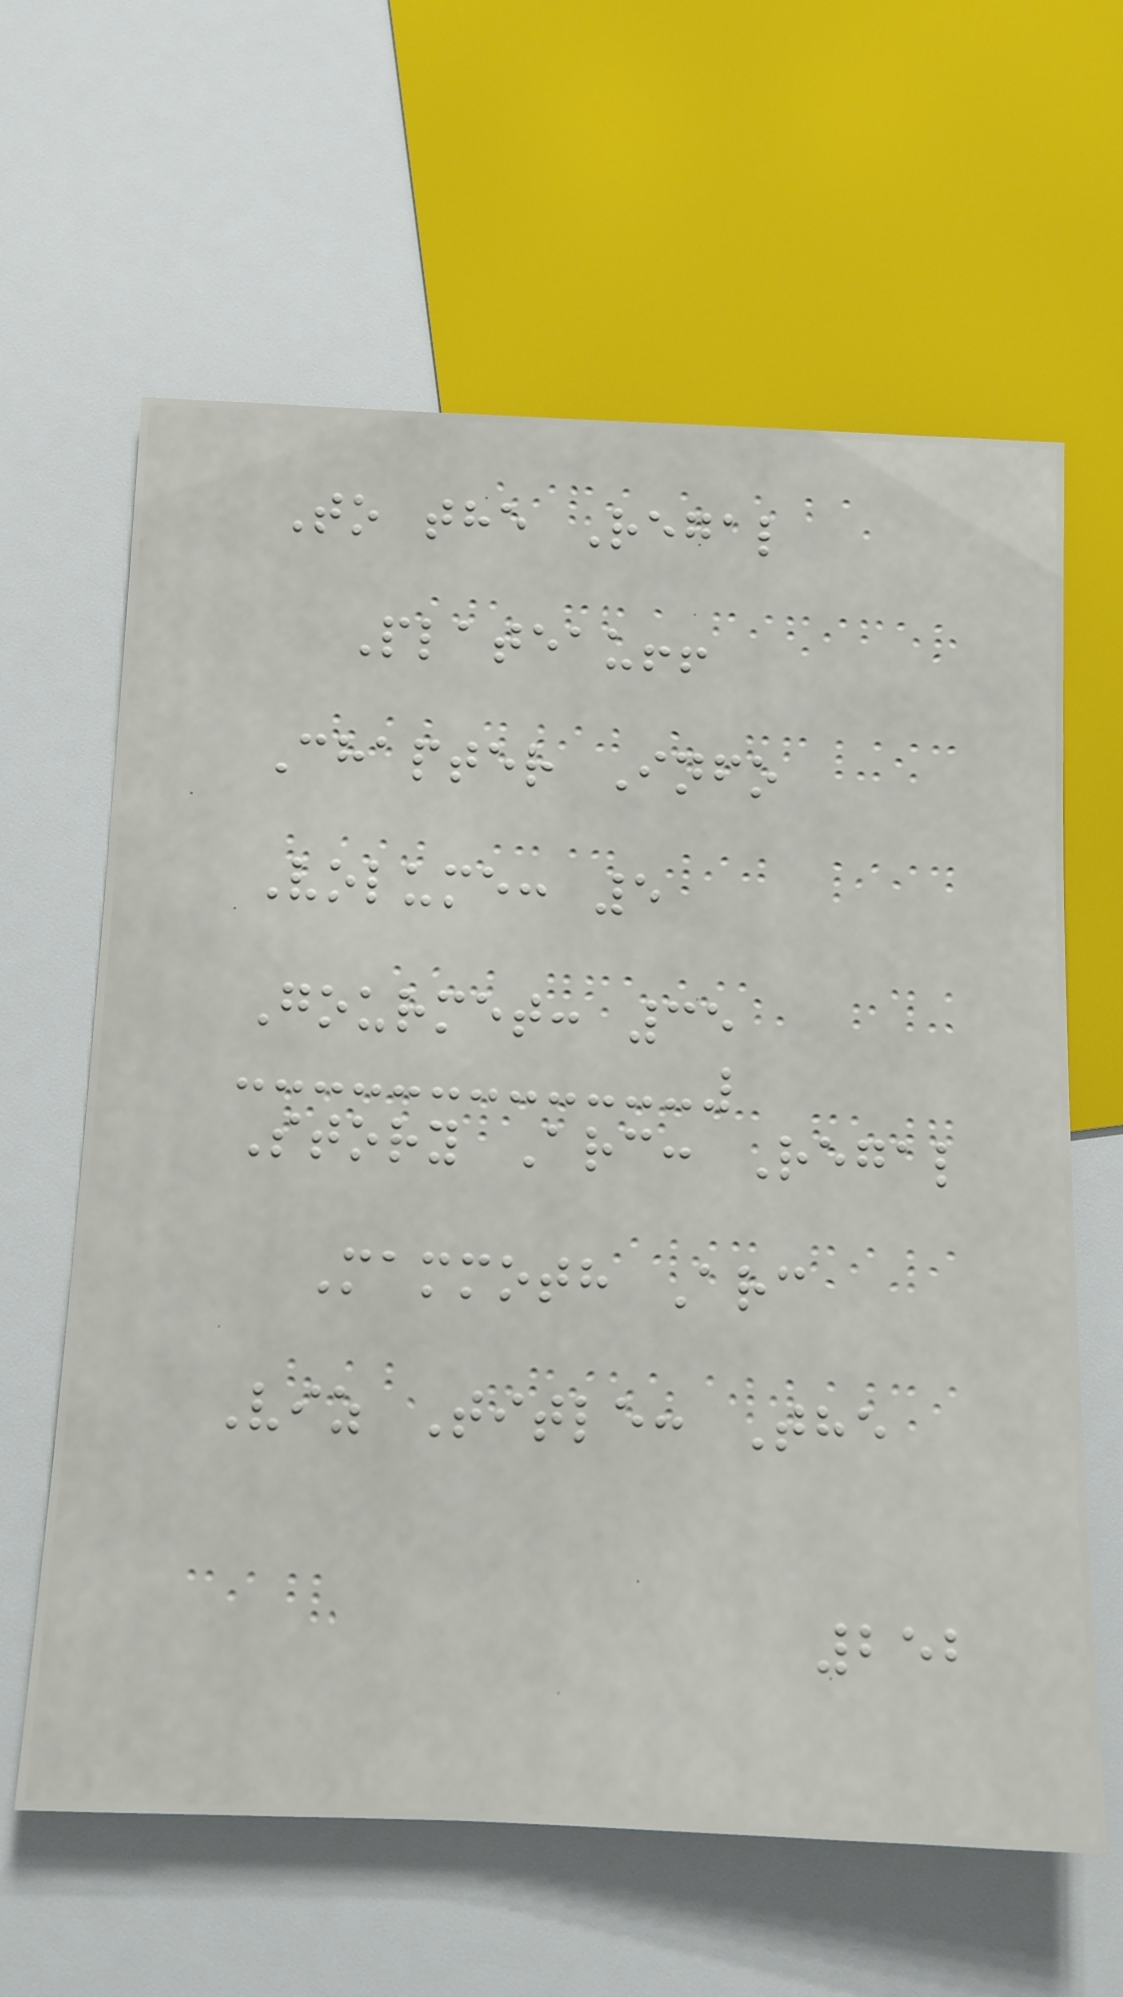To the Regal
Plateau!!
Chapter Info
Volume: 5
Gourmet: 35
Story Arc: Regal
Mammoth Arc
Viz Title: The
252
